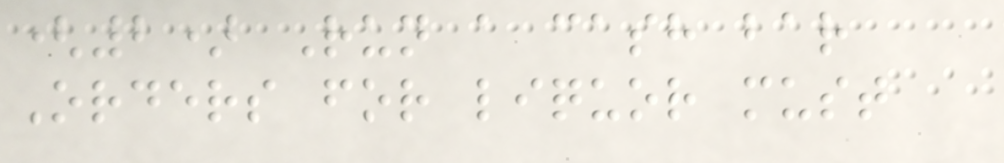(2) Run a cash bar
Orders for liquor must
